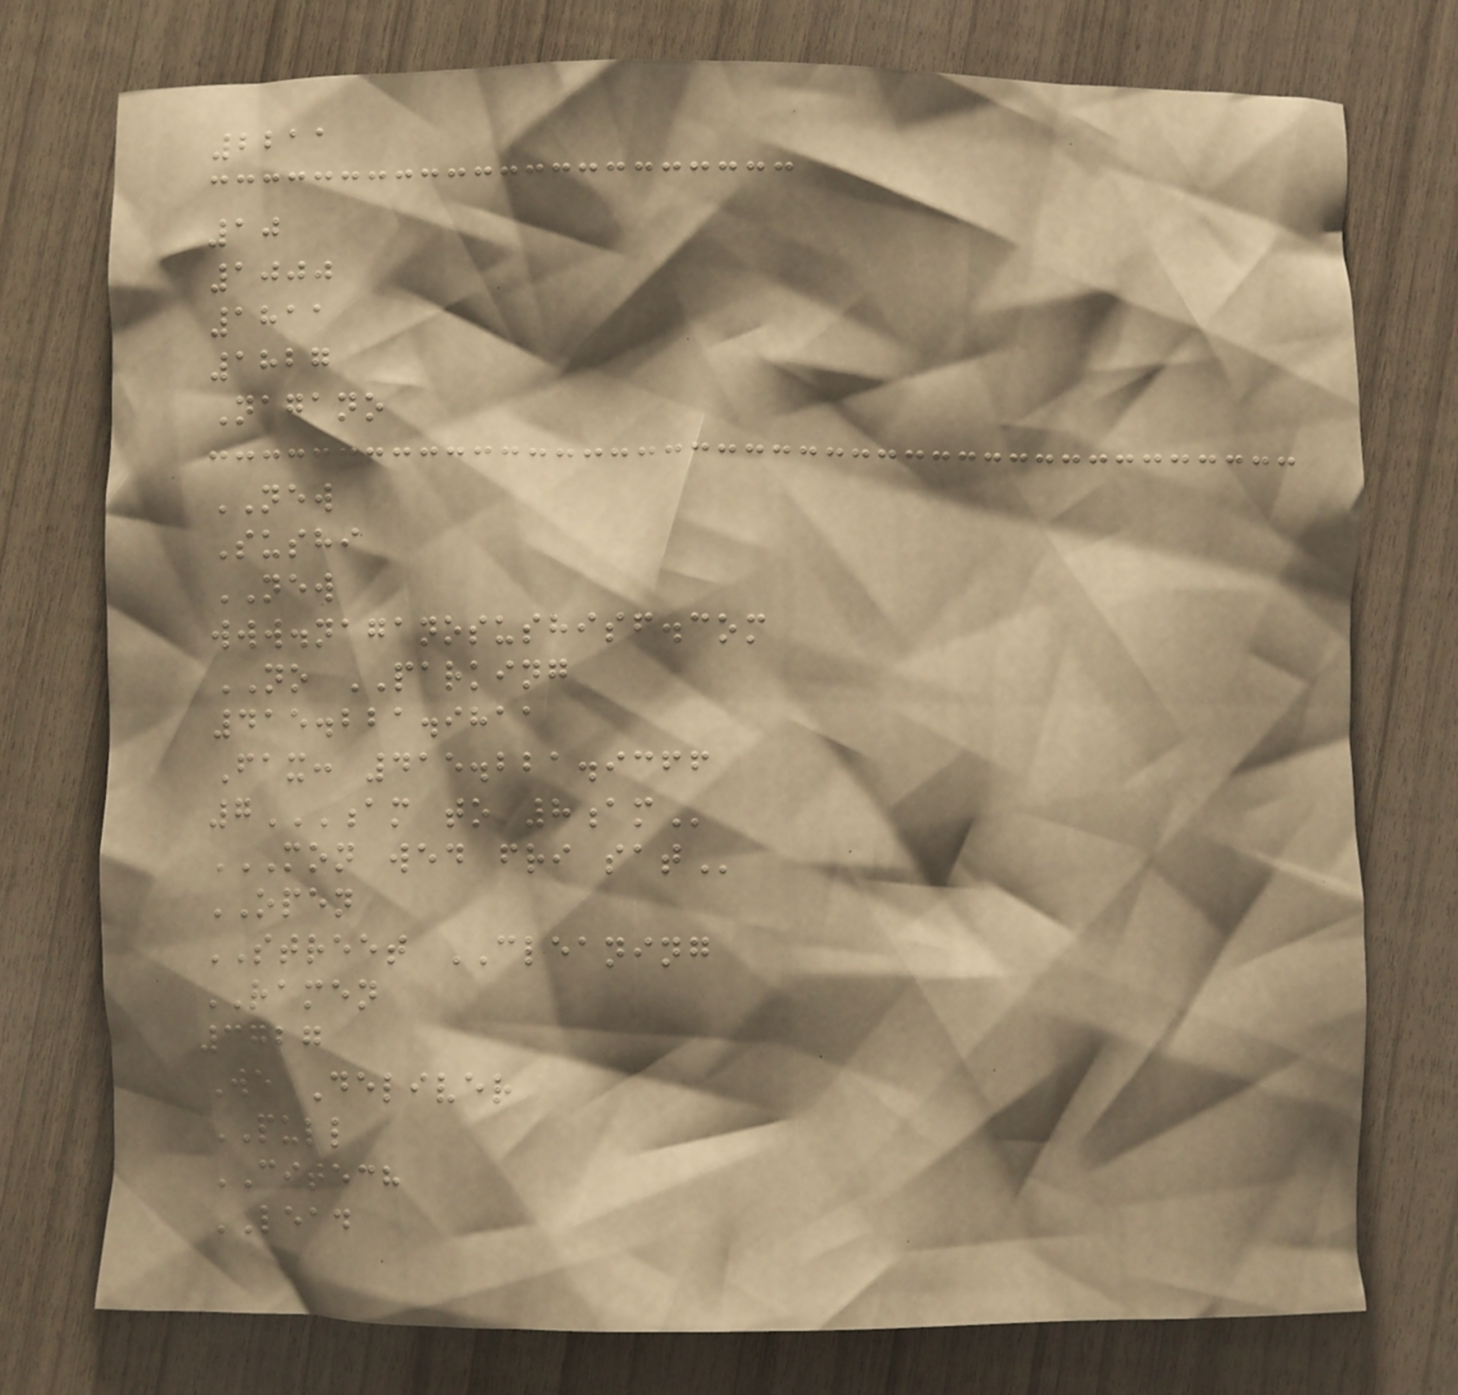2211
10
1000
1811
1827
Nagano
NEW
Sushi
NEW
www.naganosushisf.com
NO PARKING
415.221.9811
Fax: 415.221.9366
7AM TO 8AM
MON WED FRI SAT
OPEN
STREET CLEANING
RAMEN
3727
We Deliver
PULL
CITECH
LEAD
